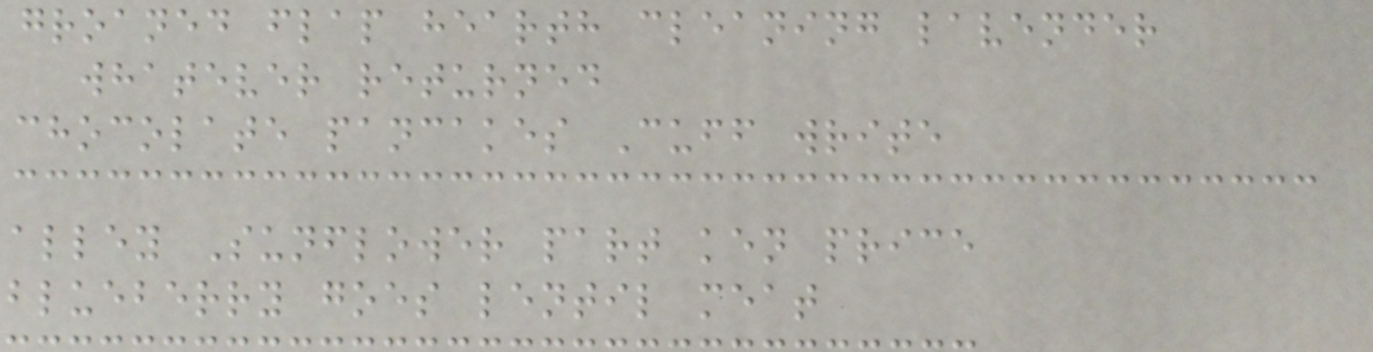groaned flap hearth cleaning lavender
whatever returned
chocolate pancakes Cuff write
alley Sunflower part ken price
blueberry goes lentil meat
